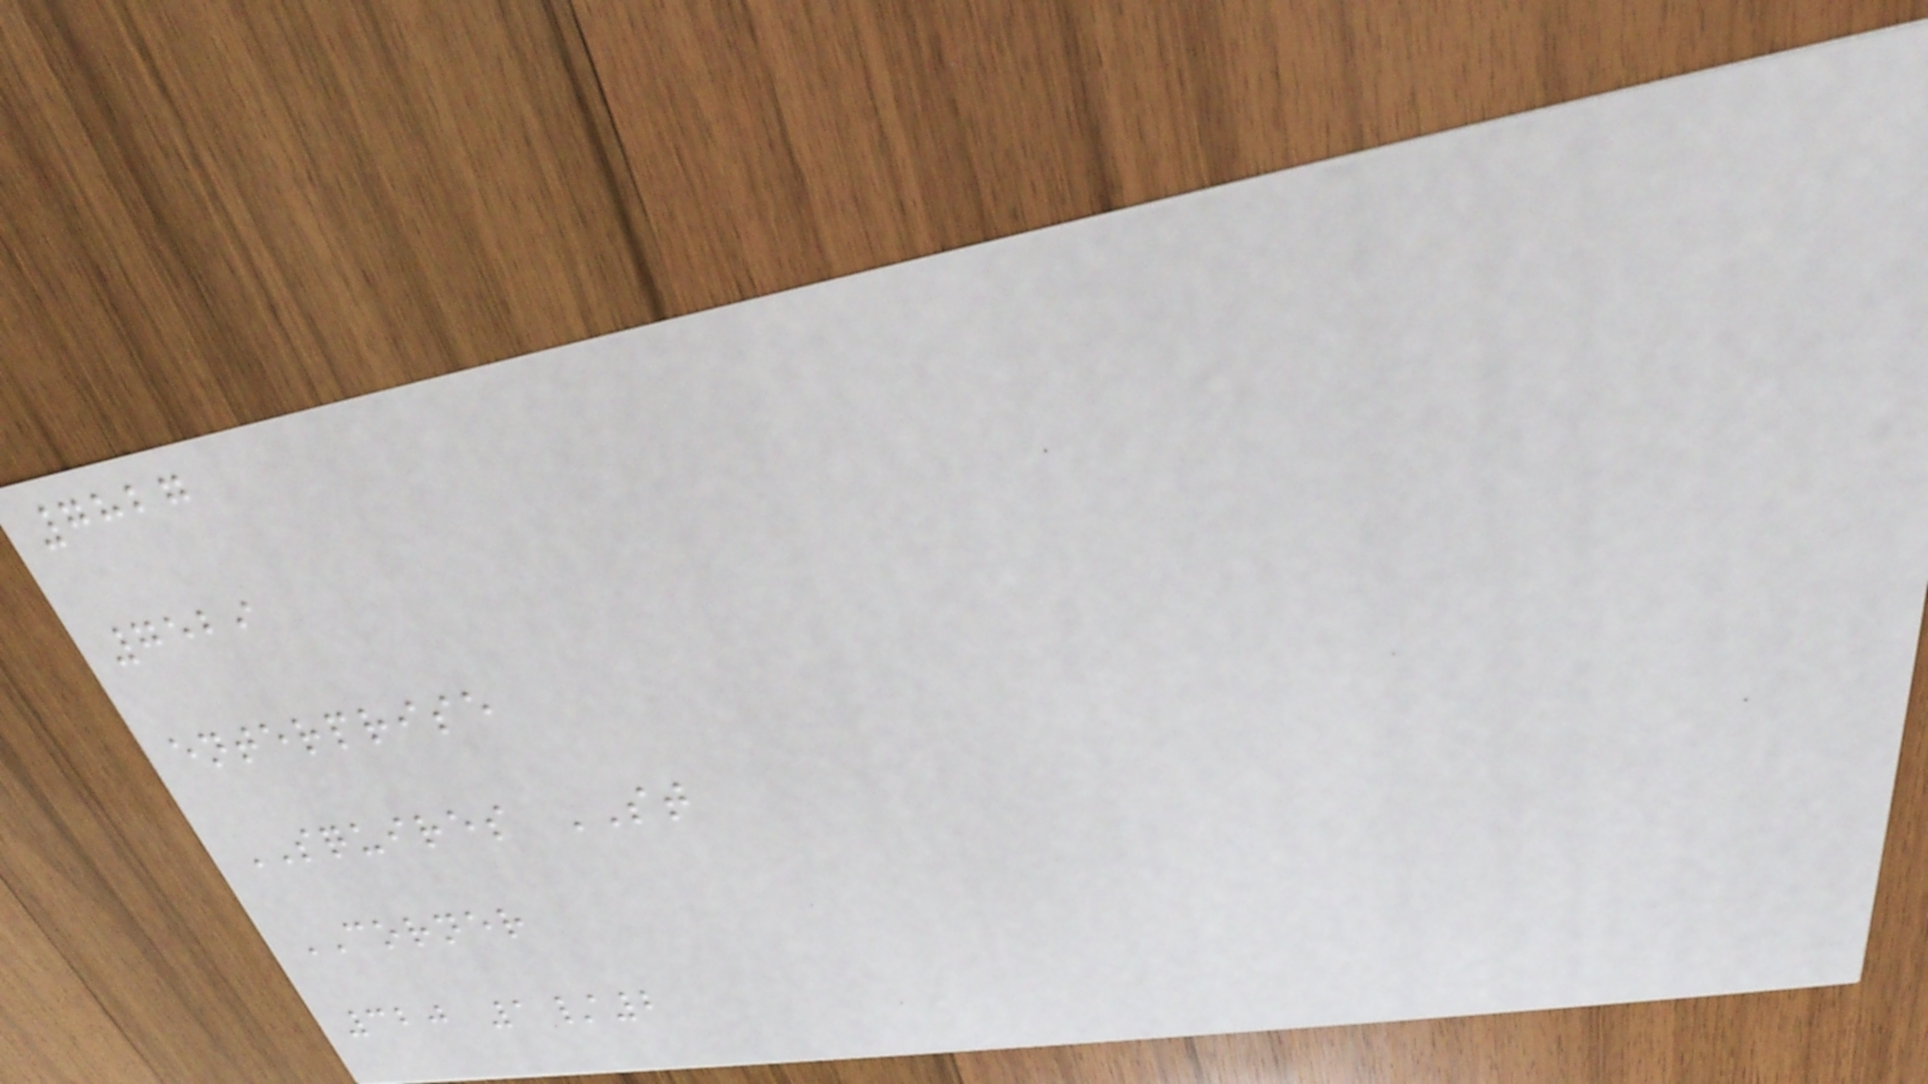7827
7529
enterprise
SQUIRES ST
CORNER
320 1/2
